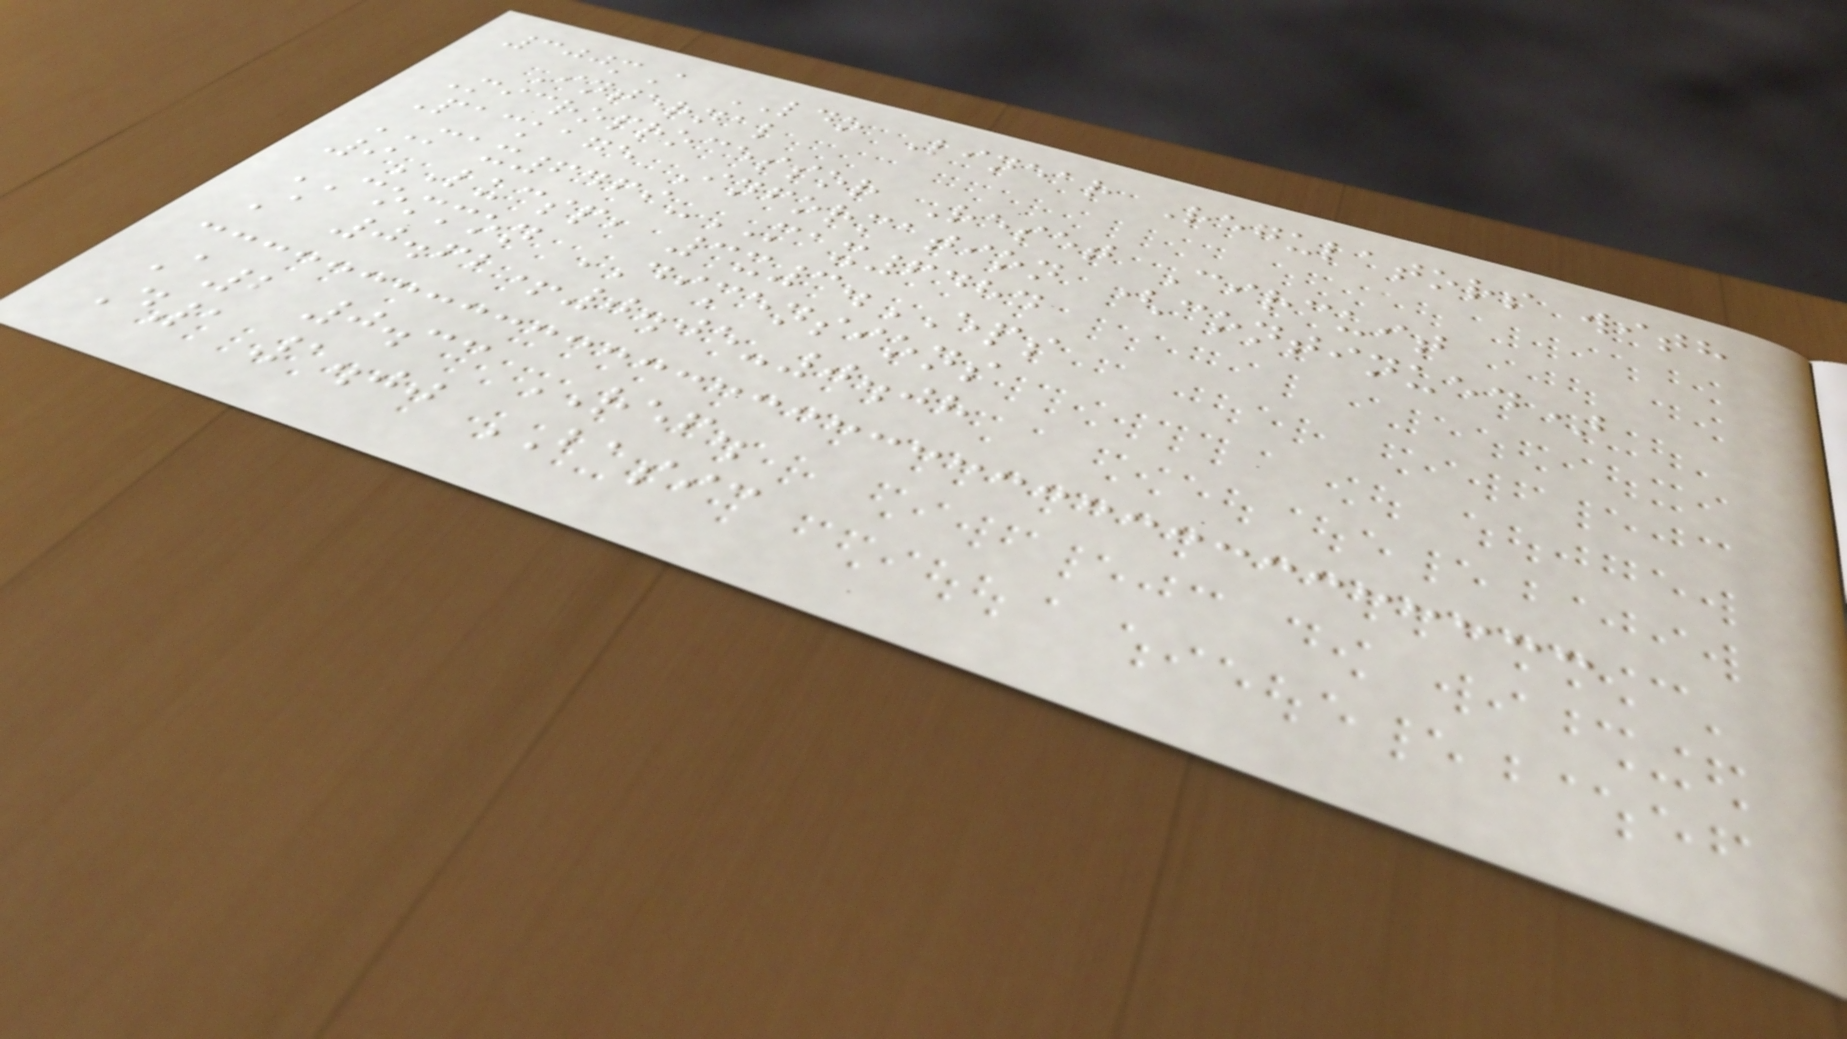300mA LDO Linear Regulators with
Internal
Microprocessor Reset Circuit
Package Information (continued)
MAX6469-MAX6484
9LUCSP, 3x3.EPS
COMMON DIMENSIONS
A 0.62+0.05-0.08
A2 0.33 REF.
D1 1.00 BASIC
